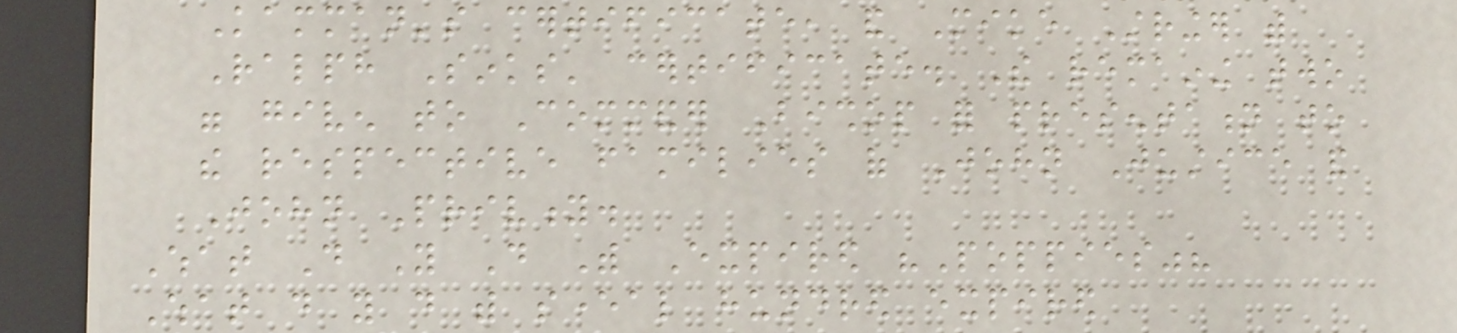Kamman's certificate, and Mike Stringer with
Ralph Sinks' certificate. The remaining two
were given to Commander Bishop for presentation to
the respective families of John Justice and
John Privity.
What Do You Do With Expired "Poppies"?
What do you do with several hundred expired
